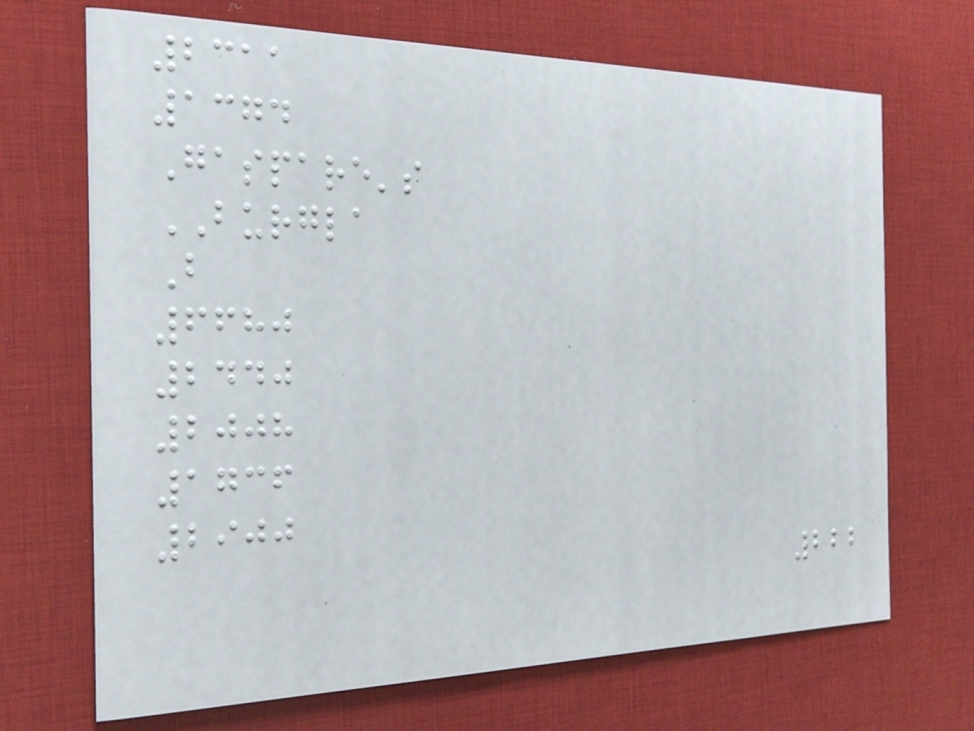2311
1374
Gaspare's
BURGLA
B
6680
2440
2008
1736
2900
222
